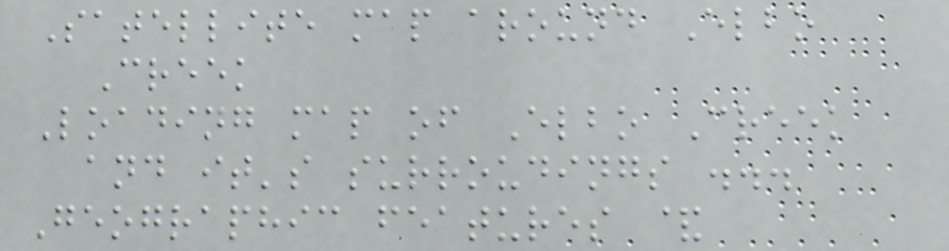Satellite map around Elbo
Creek
Loading map of Elbo Creek
and it's surroudings ...
Geographic features &
